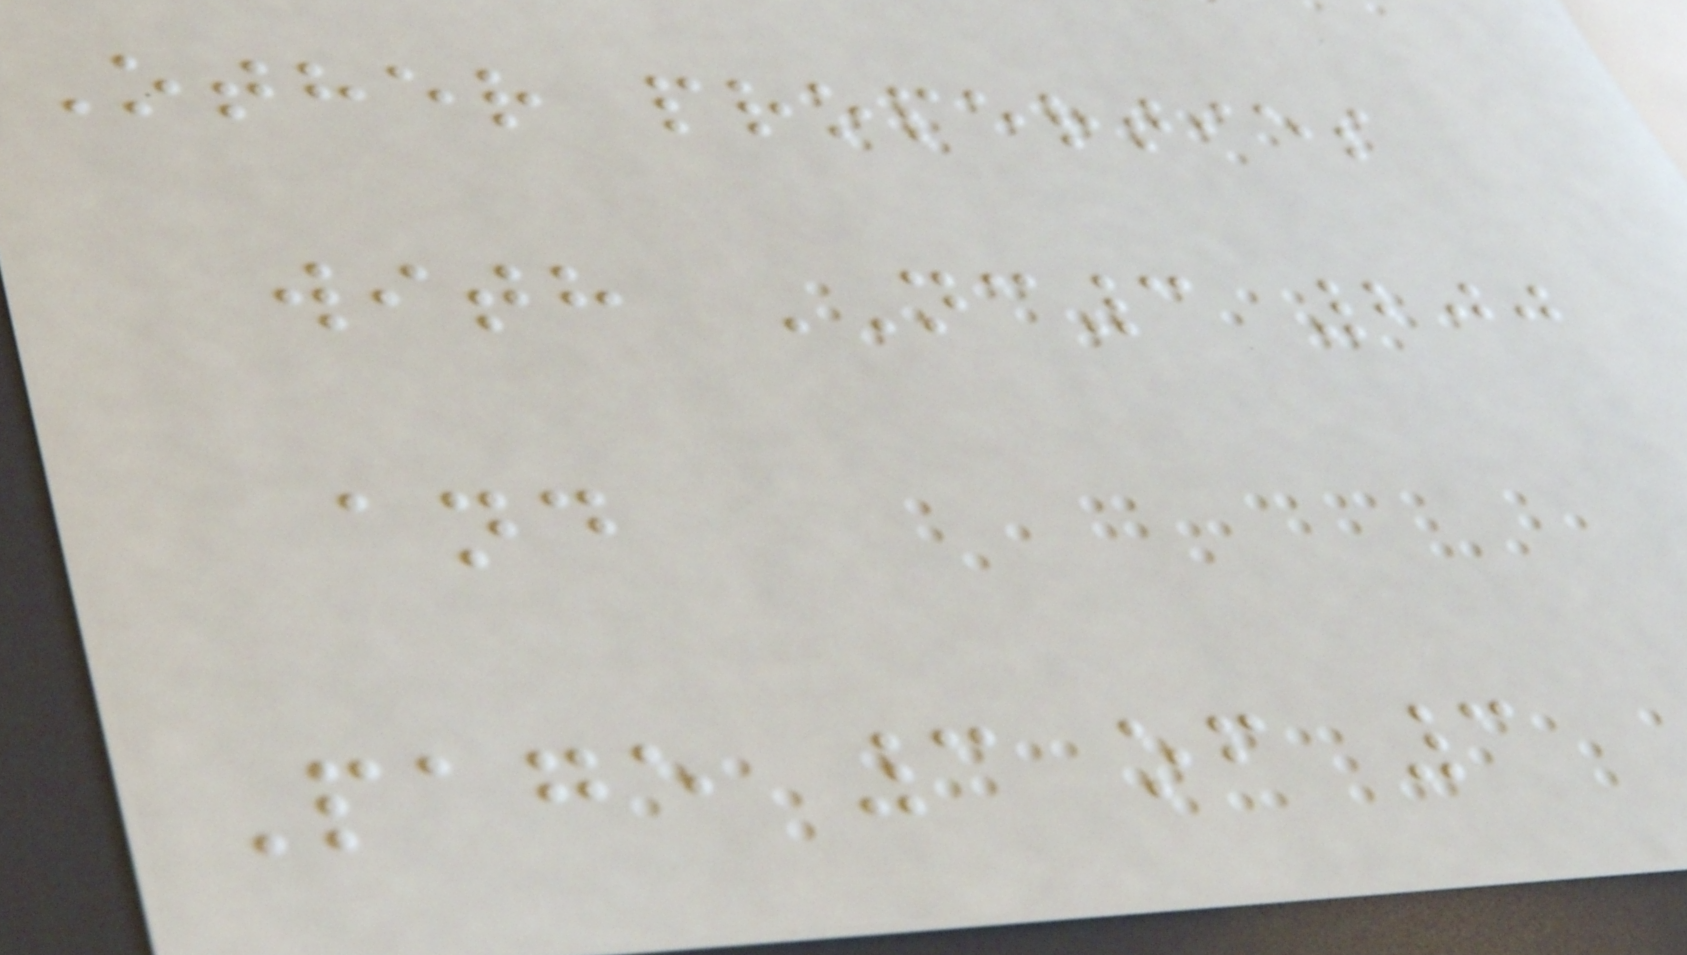Other properties
with NC3 200
and
Page 3 of 3
